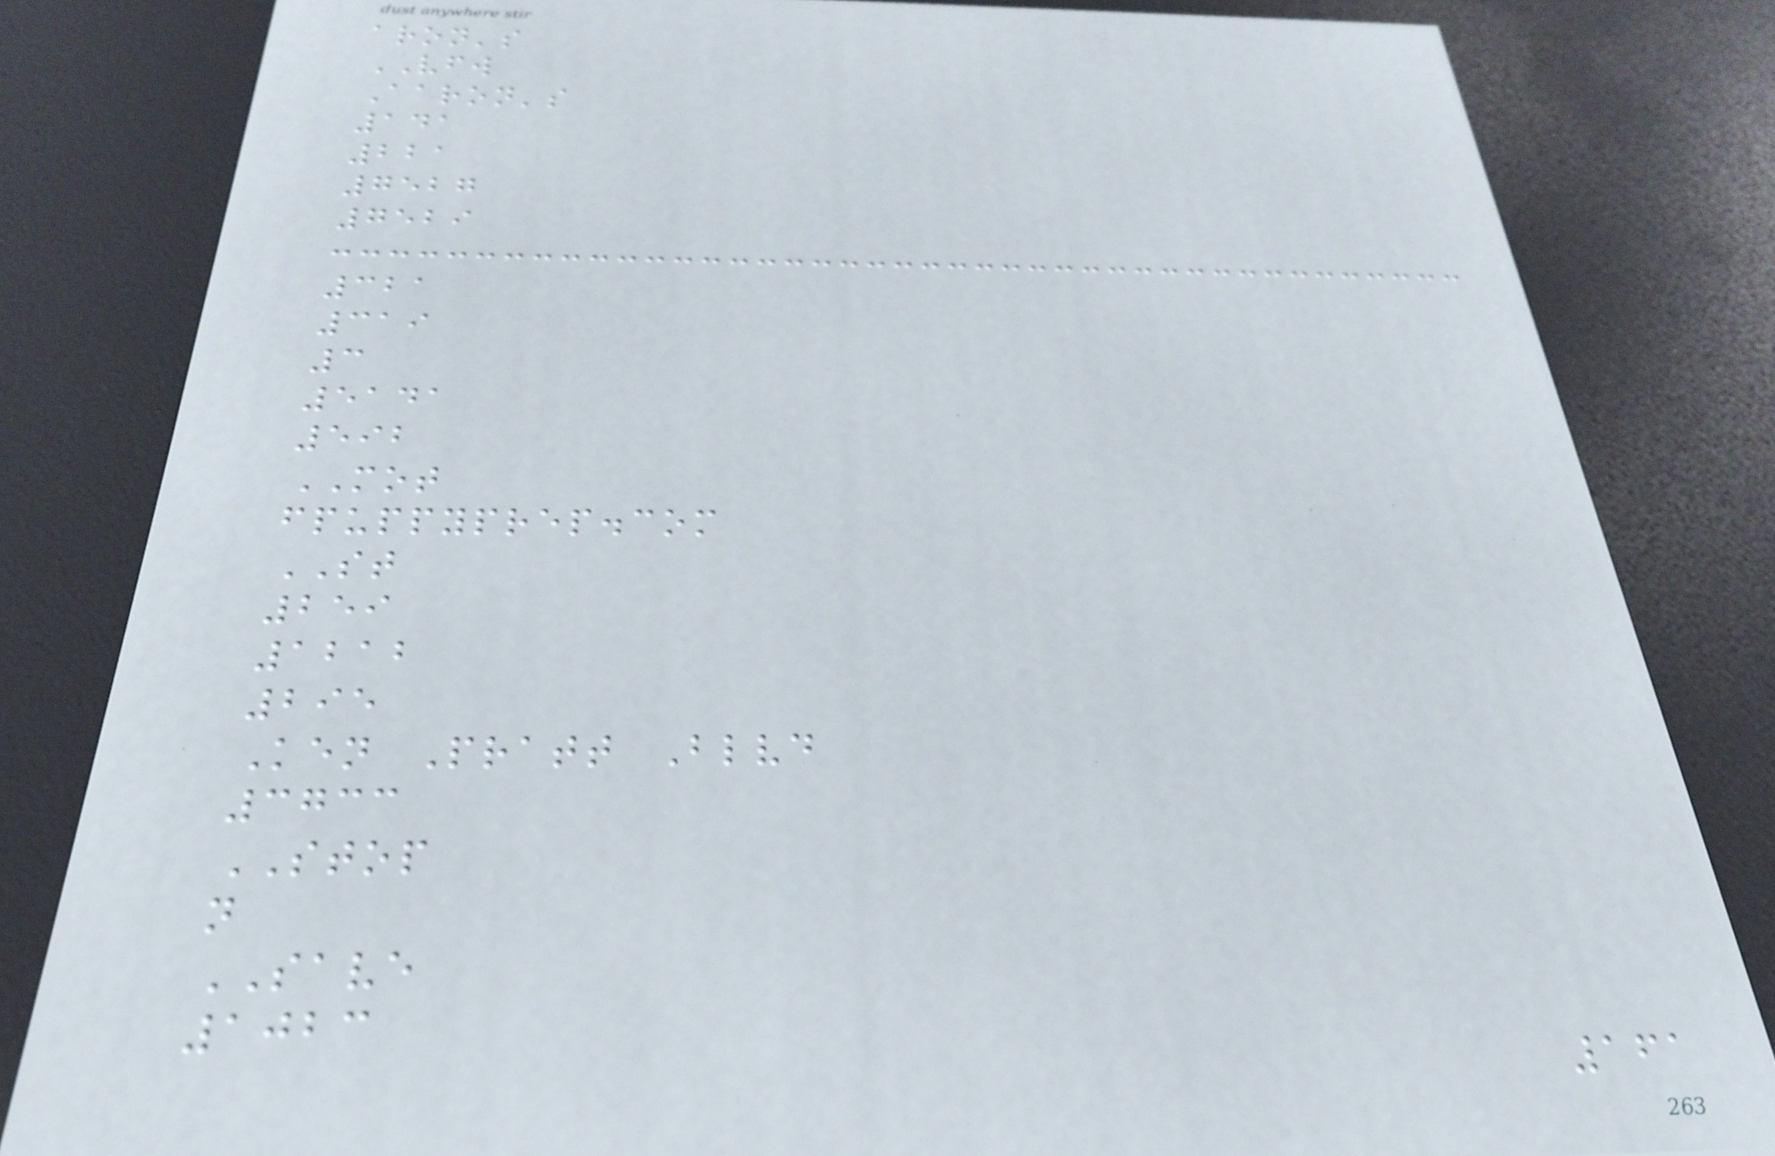aron's
VFW
Aaron's
141
221
7527
7529
321
319
3
5141
592
MOT
fpuppyprep.com
ST
259
1212
295
Ken Pratt Blvd
3733
STOP
n
SAVE
1023
161
